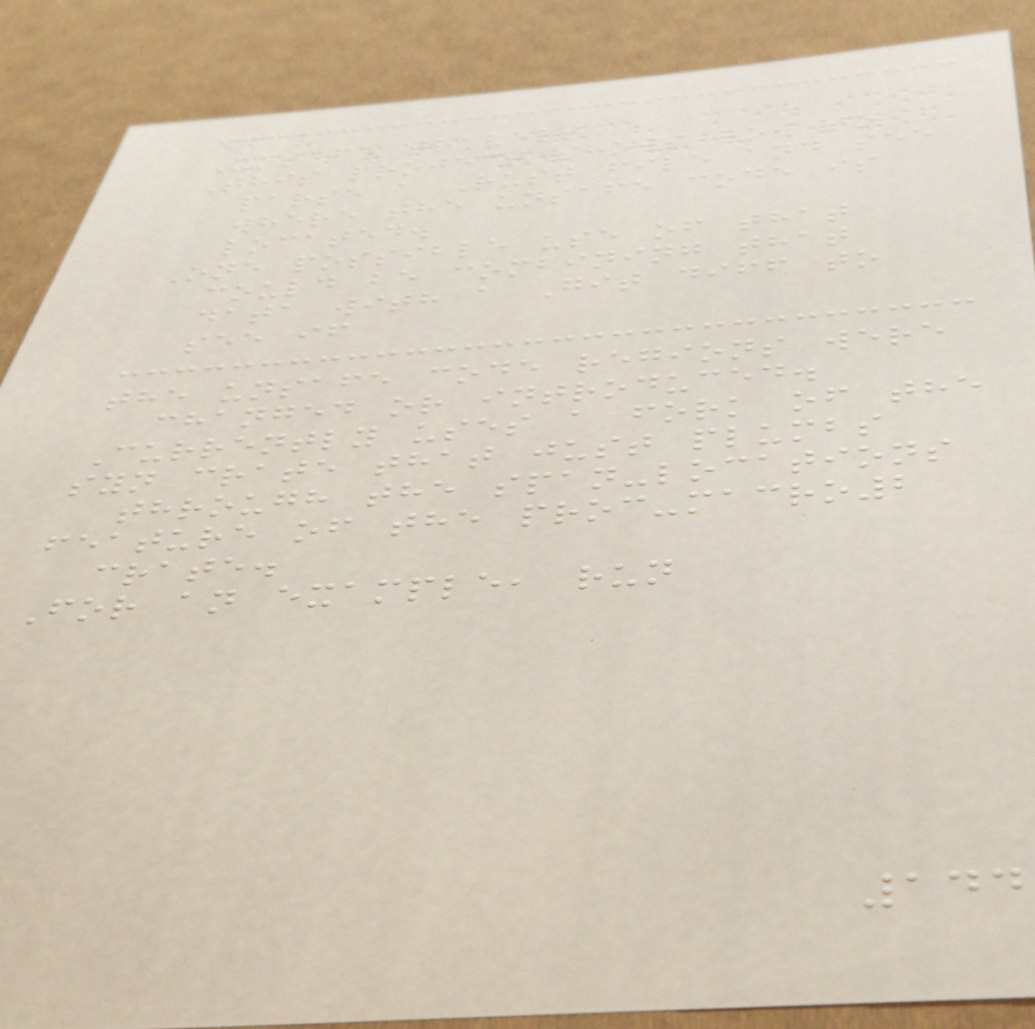Unsafe travels
This project shows how to
parse a Rust file and see
where the unsafe code is
located.
One possible use of that
could be combining that
data with a Git diff to
see if
the unsafe code regions were
changed or introduced.
Currently uses a fork of the
syn crate that just plumbs
through the span-locations
feature of the proc-macro2
crate.
For an example, run
144
